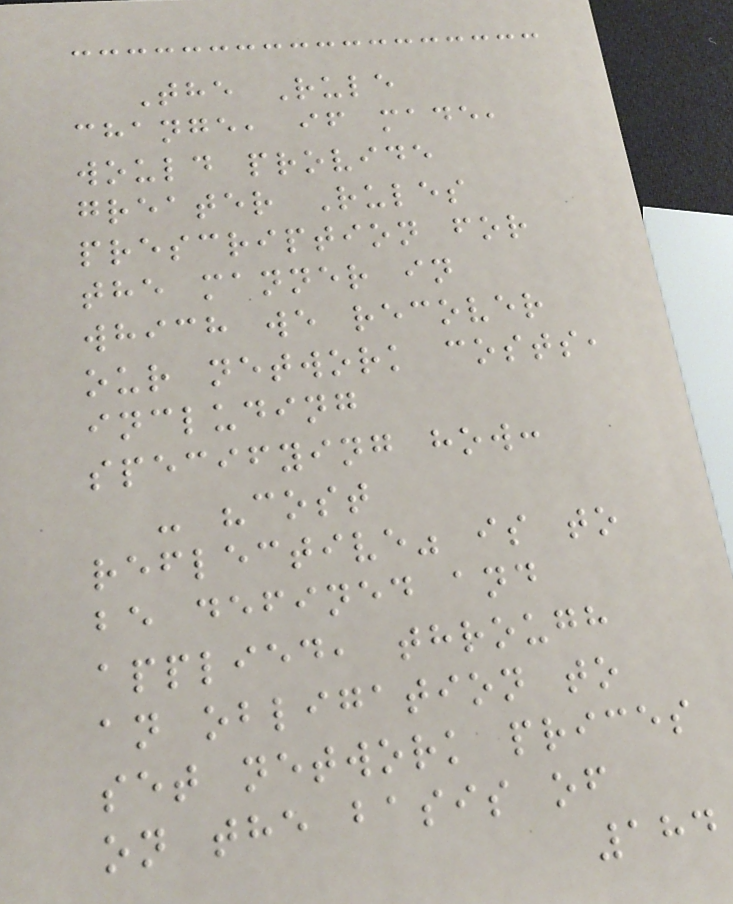The Rule
change, if made,
would provide
greater Rules
prescription for
the manner in
which we recover
our network costs,
including
specifying how:
- "cost
reflective" is to
be defined and
applied, through
an obligation to
set network prices
on the basis of
184
